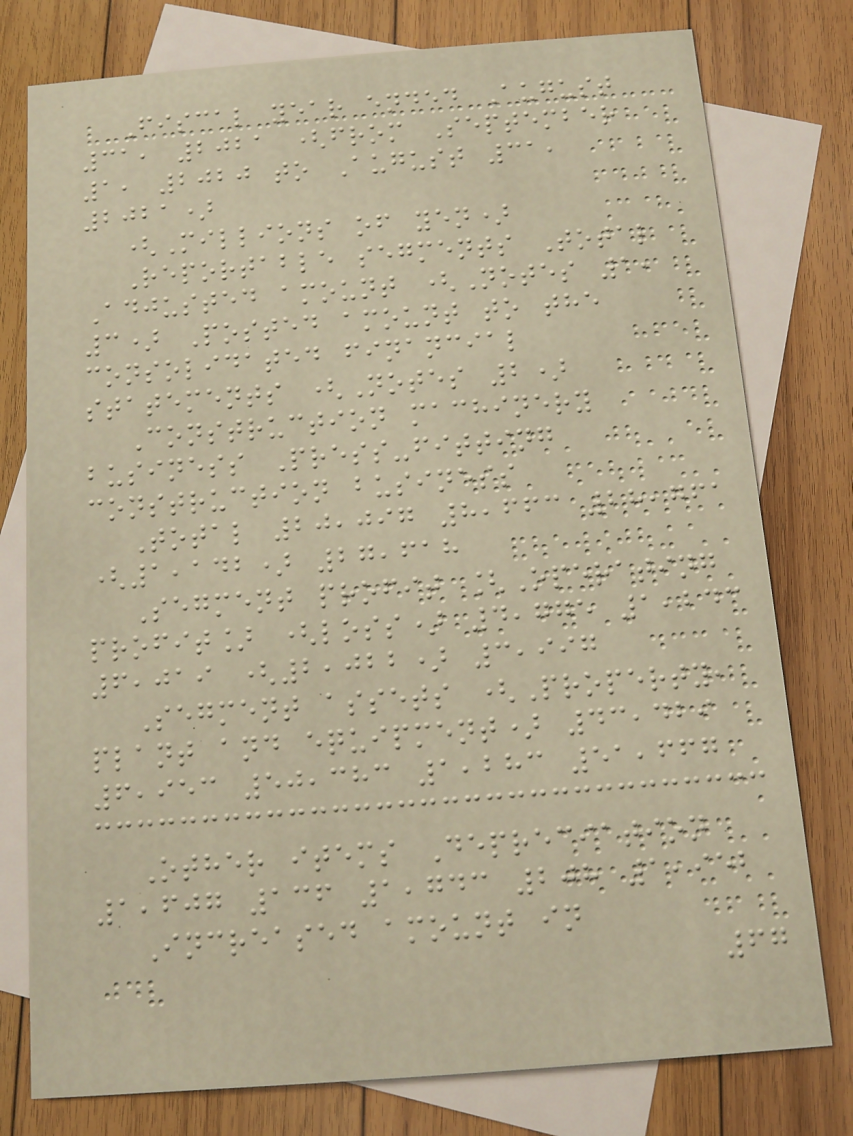Fiscal year ended August
31, 2021 (from September
1, 2020 to August 31,
2021)
(Millions of yen)
Reportable segments Total
Adjusted amount (Notes 1,
3) Posted amount to the
consolidated financial
statements (Notes 2)
Construction machinery
business Press-fitting
construction business
Total 20,097 8,663 28,761
(1,142) 27,618
Segment profit [Operating
profit] (loss) 4,775 1,243
6,019 (2,022) 3,997
Segment assets (Property,
plant and equipment) 43,429
6,953 50,383 1,283 51,667
Other items Depreciation
1,607 136 1,743 208 1,952
Increased amount in
67
